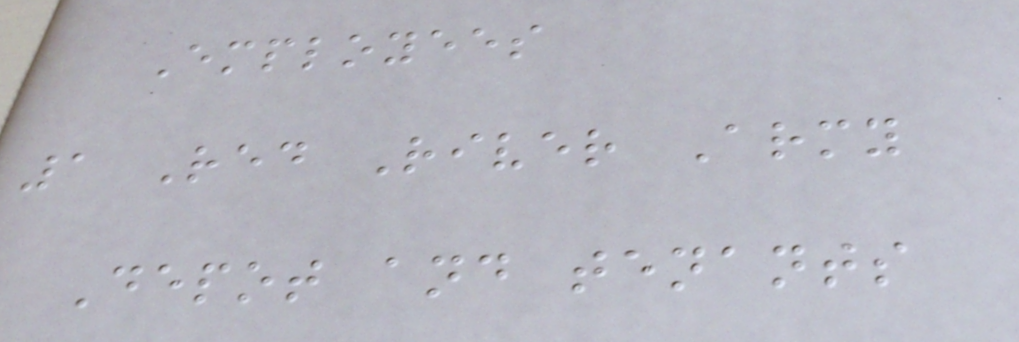Employees
1 Red River Army
Depot and tenants
